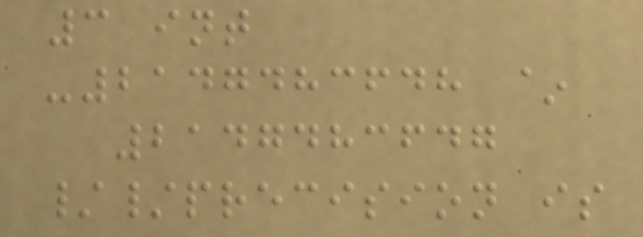3 int
-2147483648 ~
2147483647
//precision is
